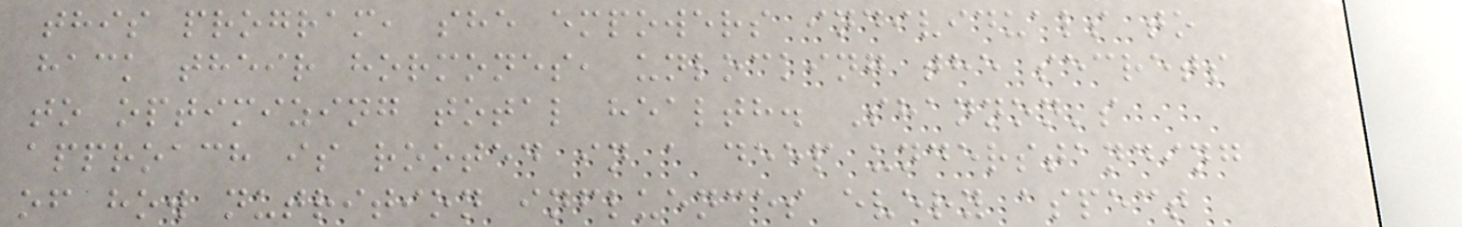this program, she empowers individuals to
hack their hormones, unlocking the secrets
to optimizing total health. Shannon's
approach is rooted in a deep understanding
of how nutrition influences every aspect
